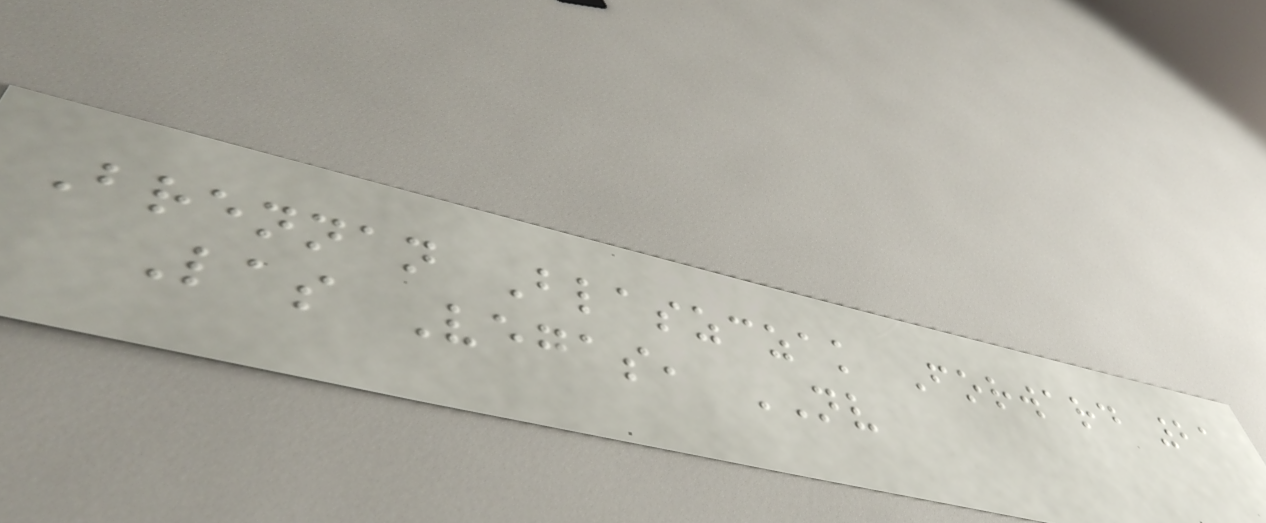Brennan Blaszczak Forward 21
Las Vegas, NV
